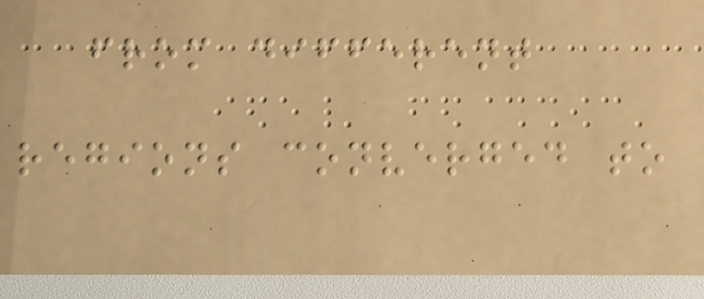from different
regions converged to
